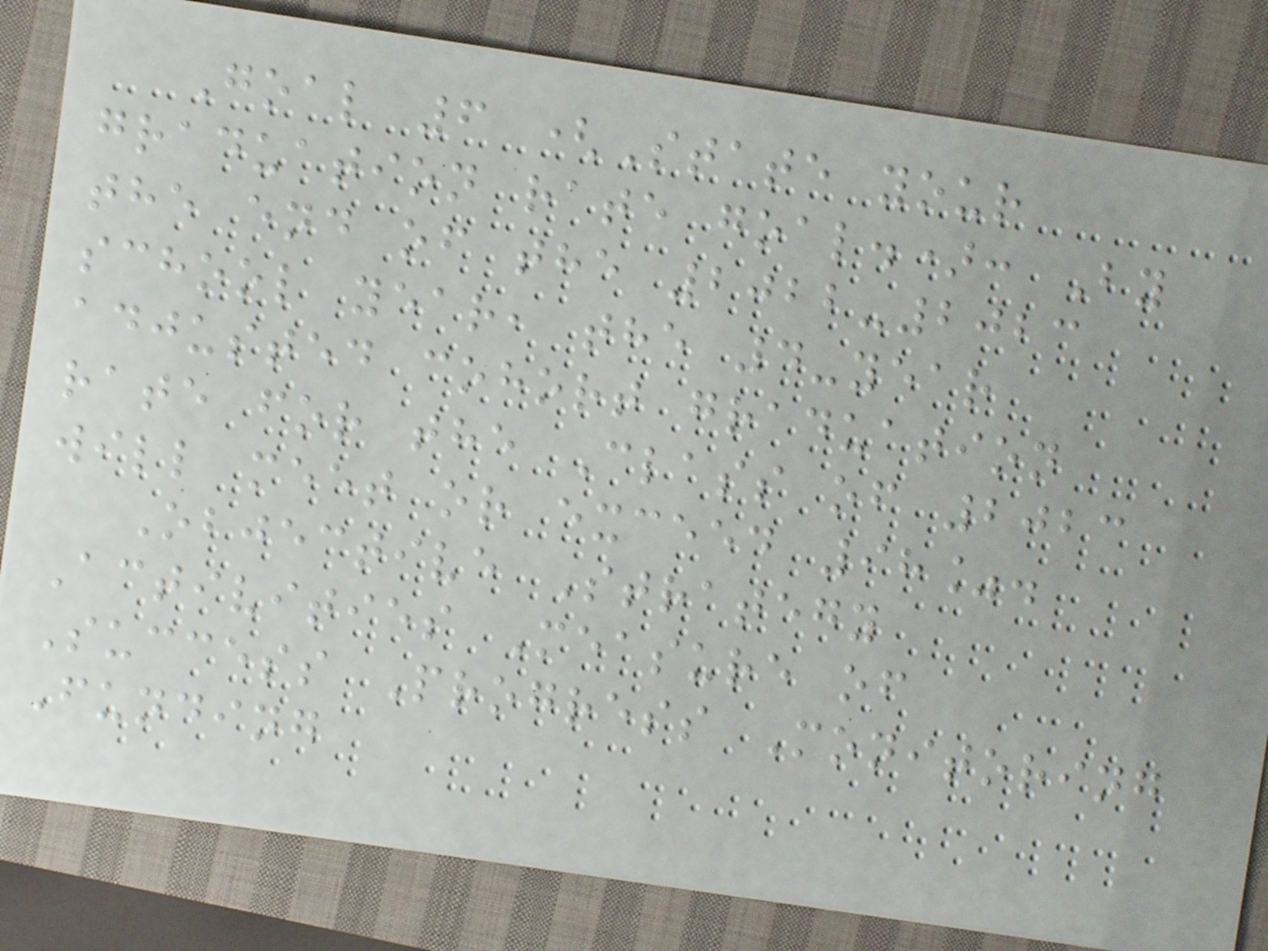Goal 6 (State your
graduation rate goal.): By
the end of the 2022-2023
school year, the 4-year
adjusted cohort graduation
rate for the Class of 2023
will meet or exceed 98%.
Objective Strategy
Activities Measure of
Success Progress Monitoring
Funding
